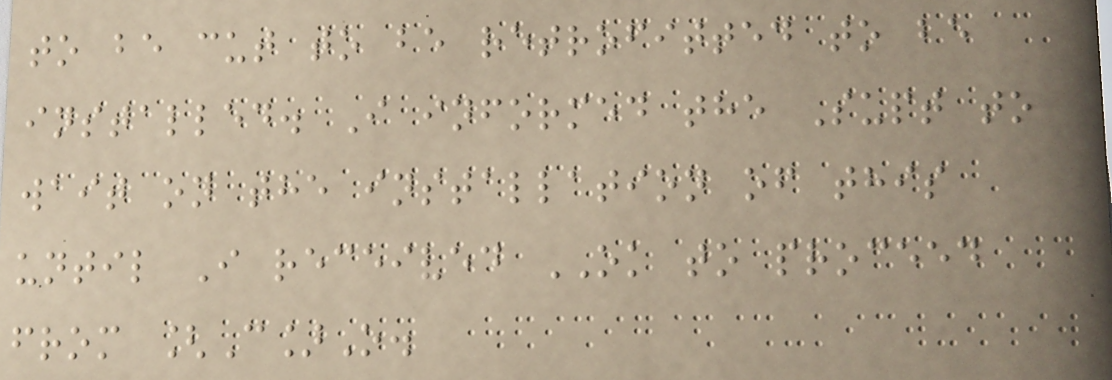to be cut to be retrofitted to be
installed. I informed the Supt to
wait on the installation of this
until I received OK to proceed
from [C]O.
